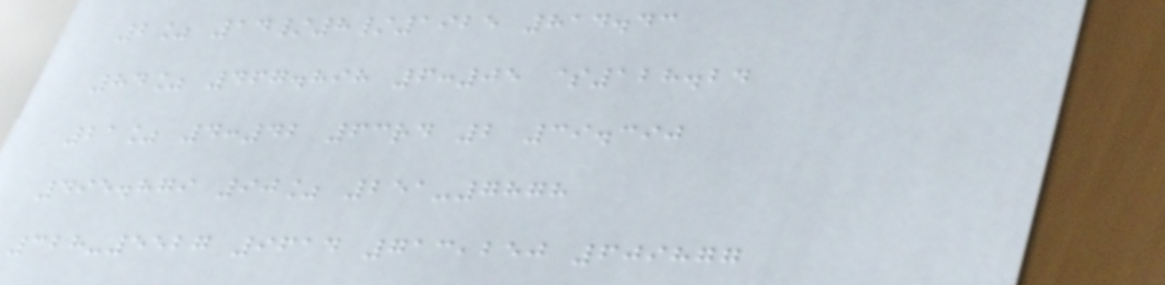2% 14/8/1925 814.43
84% 467.898 6:05 $128.24
21% 4:42 63rd 2 39.390
495.879 90% 251-7878
328-5527 9614 713,250 609877
